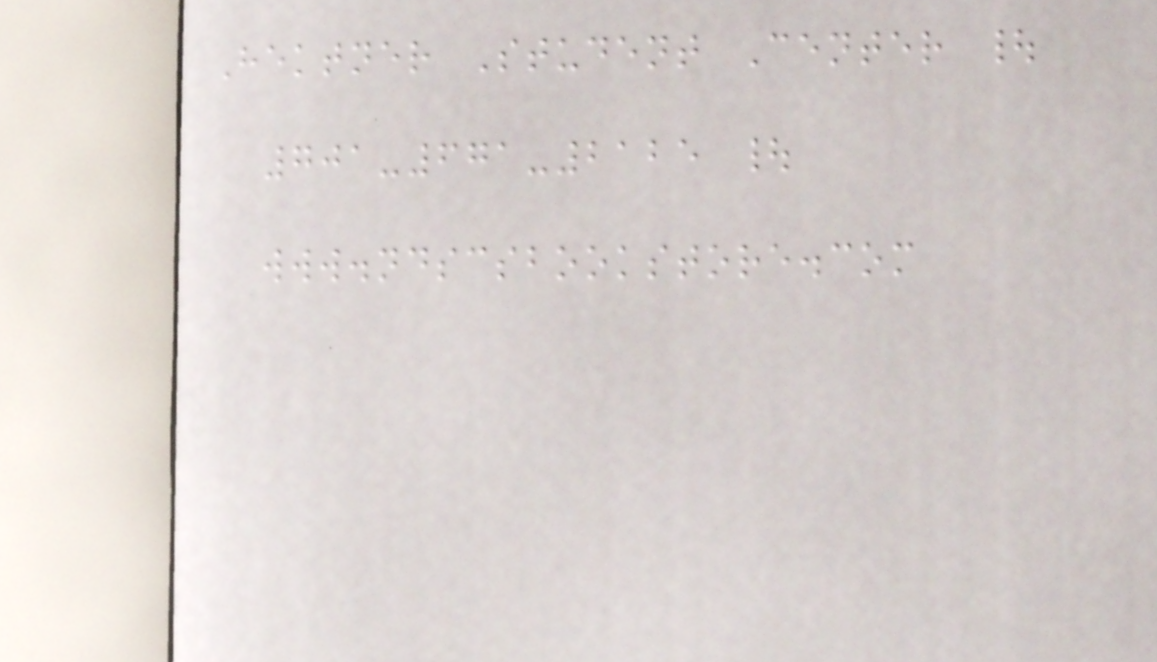Hektner Student Center |
701-671-2125 |
www.ndscsbookstore.com
